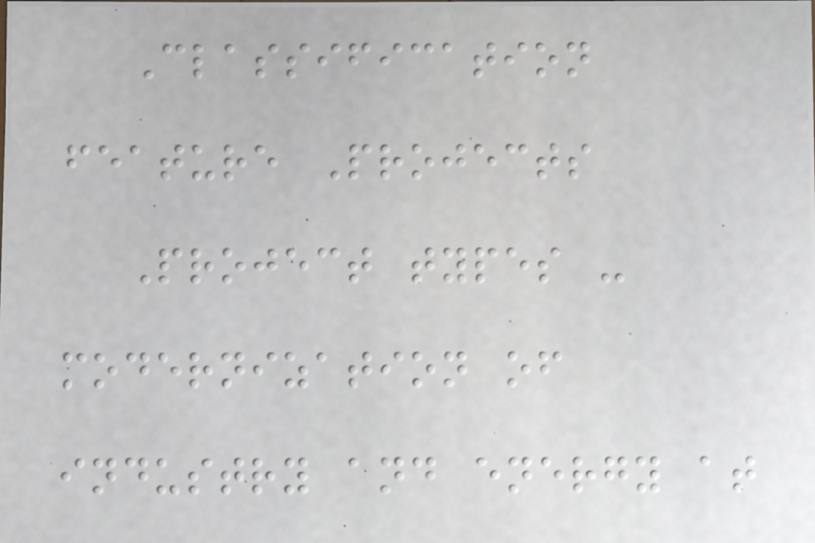Classification
feature Projects
Project types -
modernization of
industry and energy at
